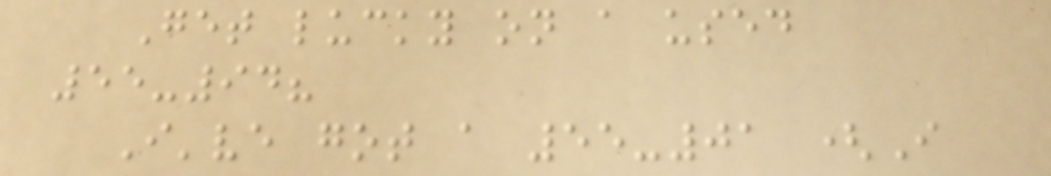Get lucky on a used
55-94?
I've got a 55-01 (I
